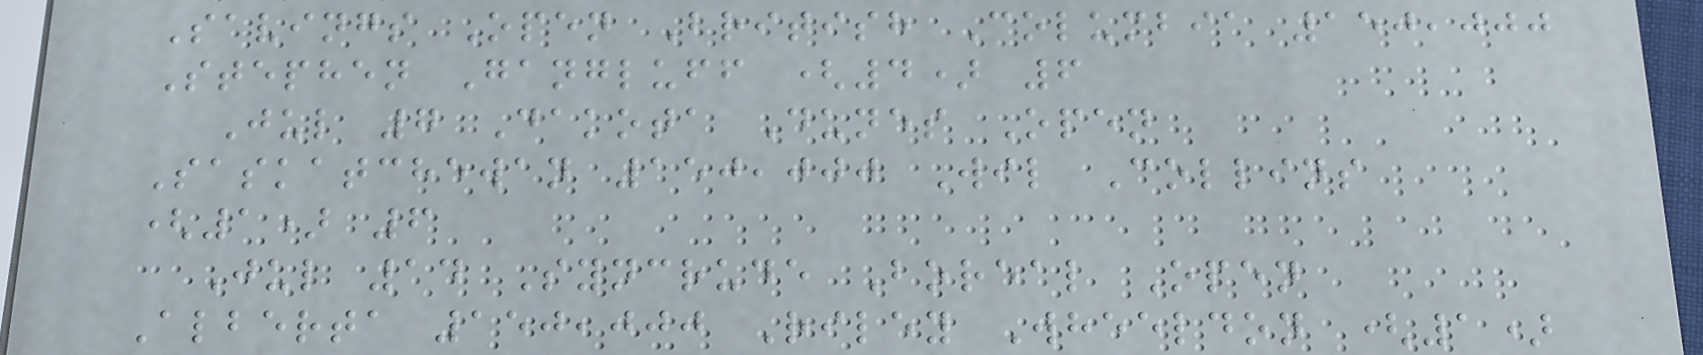Savings Open British Columbia 150,000
Stephen Gangluff (4) 6
Jul 7 Dakota Dunes Open
Saskatchewan 150,000 Wil Collins
(1) 6
Jul 14 Syncrude Boreal Open
Alberta 150,000 Riley Wheeldon (1)
